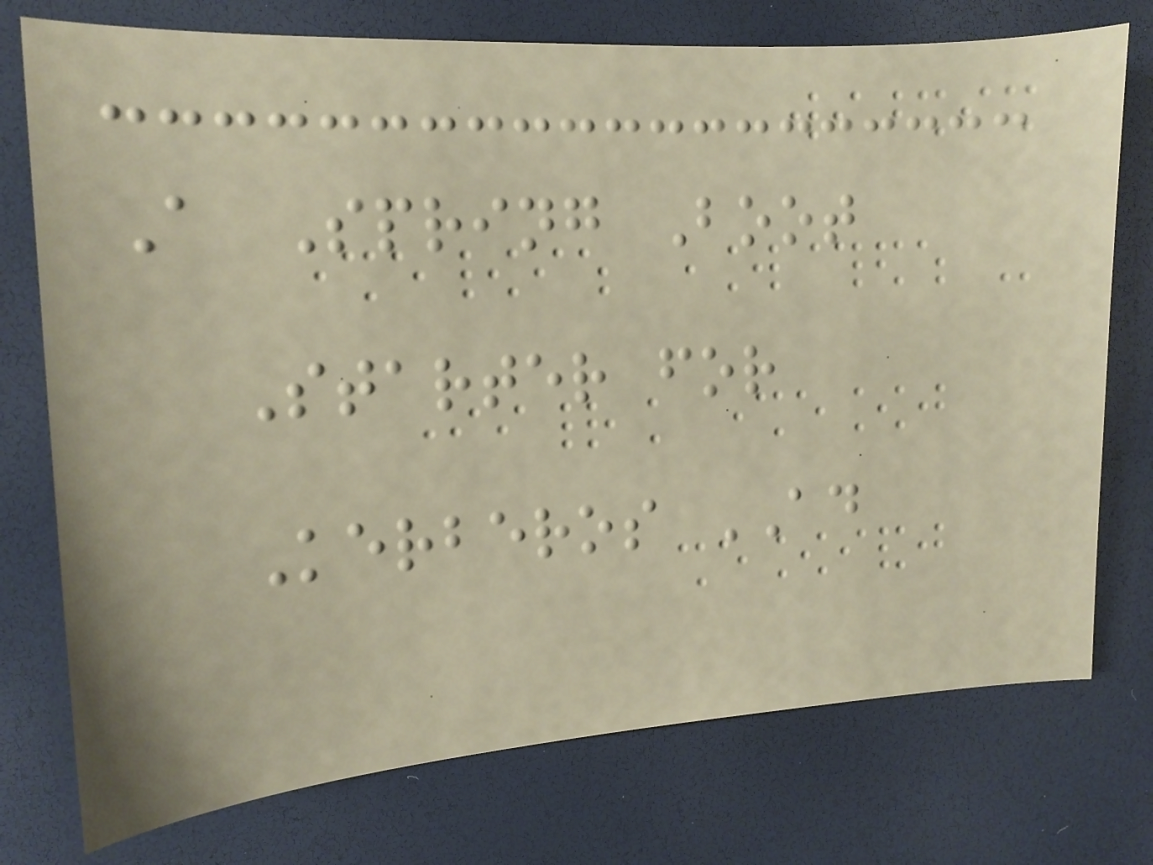A Spring Boot
Starter for
Kerberos AD
